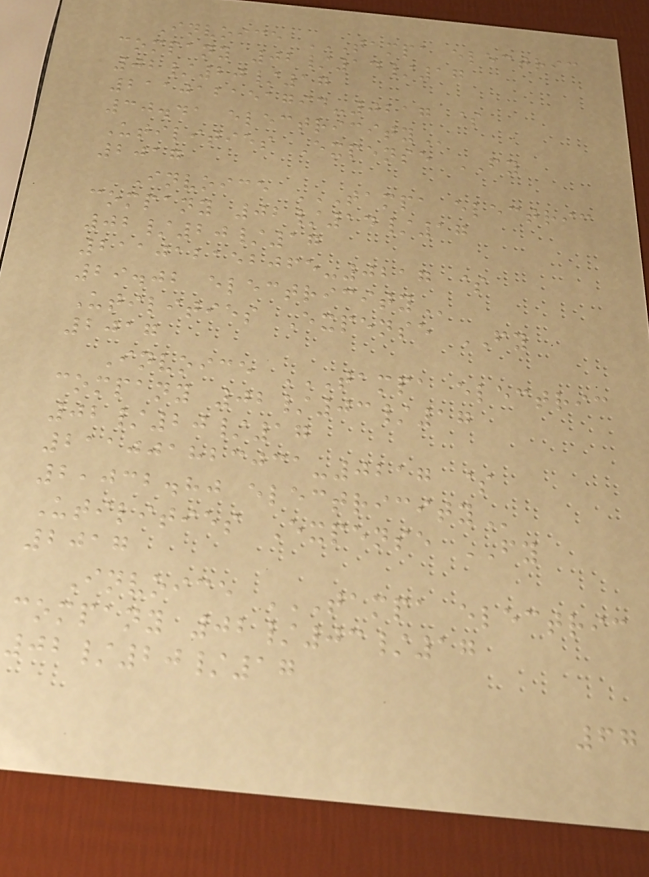Invoice TAMPA ELECTRIC
COMPANY 02/14/17
02/20/17
211012151794-0217 $
30.41 ELECTRICITY
Utilities Expense FY
2017
Invoice TAMPA ELECTRIC
COMPANY 02/14/17
02/20/17
211012152065-0217 $
29.02 ELECTRICITY
Utilities Expense FY
2017
Invoice TAMPA ELECTRIC
COMPANY 02/03/17
02/20/17
211001823031-0217 $
2,032.80 ELECTRICITY
Utilities Expense FY
2017
Invoice TAMPA ELECTRIC
COMPANY 02/03/17
02/20/17
67
